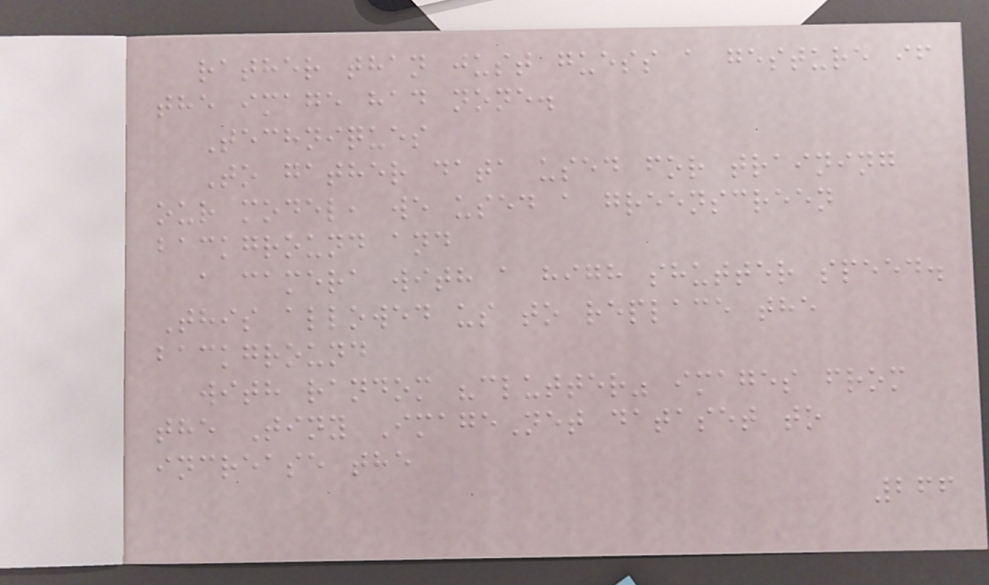rather than just guess a gesture if
the image had none.
Techniques
To gather data used for training
our model, we used a greenscreen
background and
a camera with a high shutter speed.
This allowed us to replace the
background
with random "clutter" images from
the Tiny ImageNet dataset to
increase the
266
